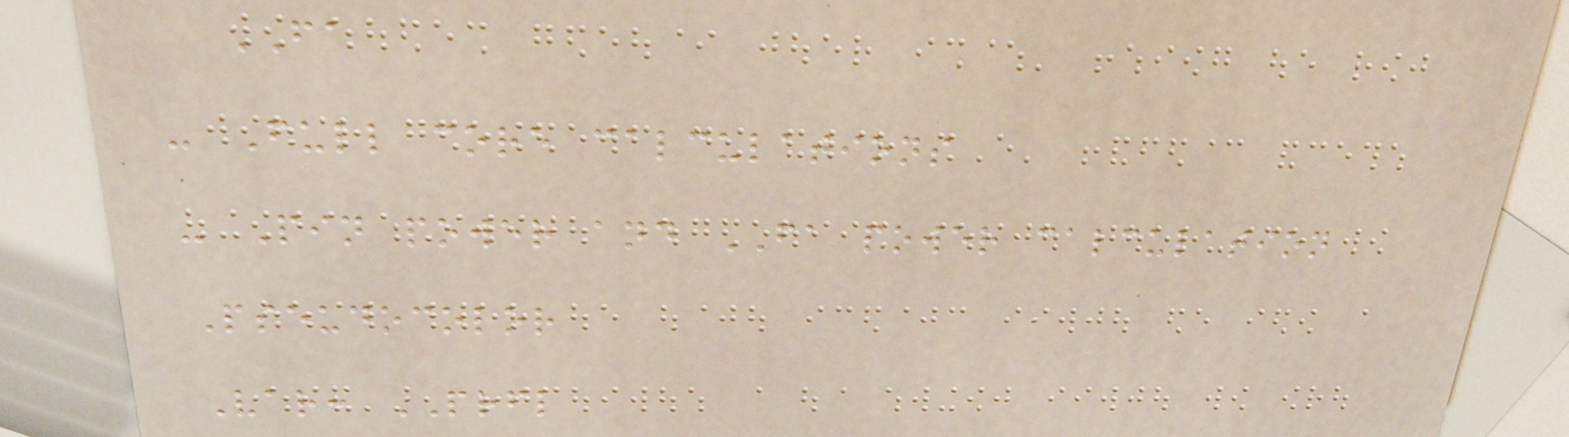FA
- Full core calculations
- Pin power and FA power calculation
Pseudocolor
Var: PRFL
